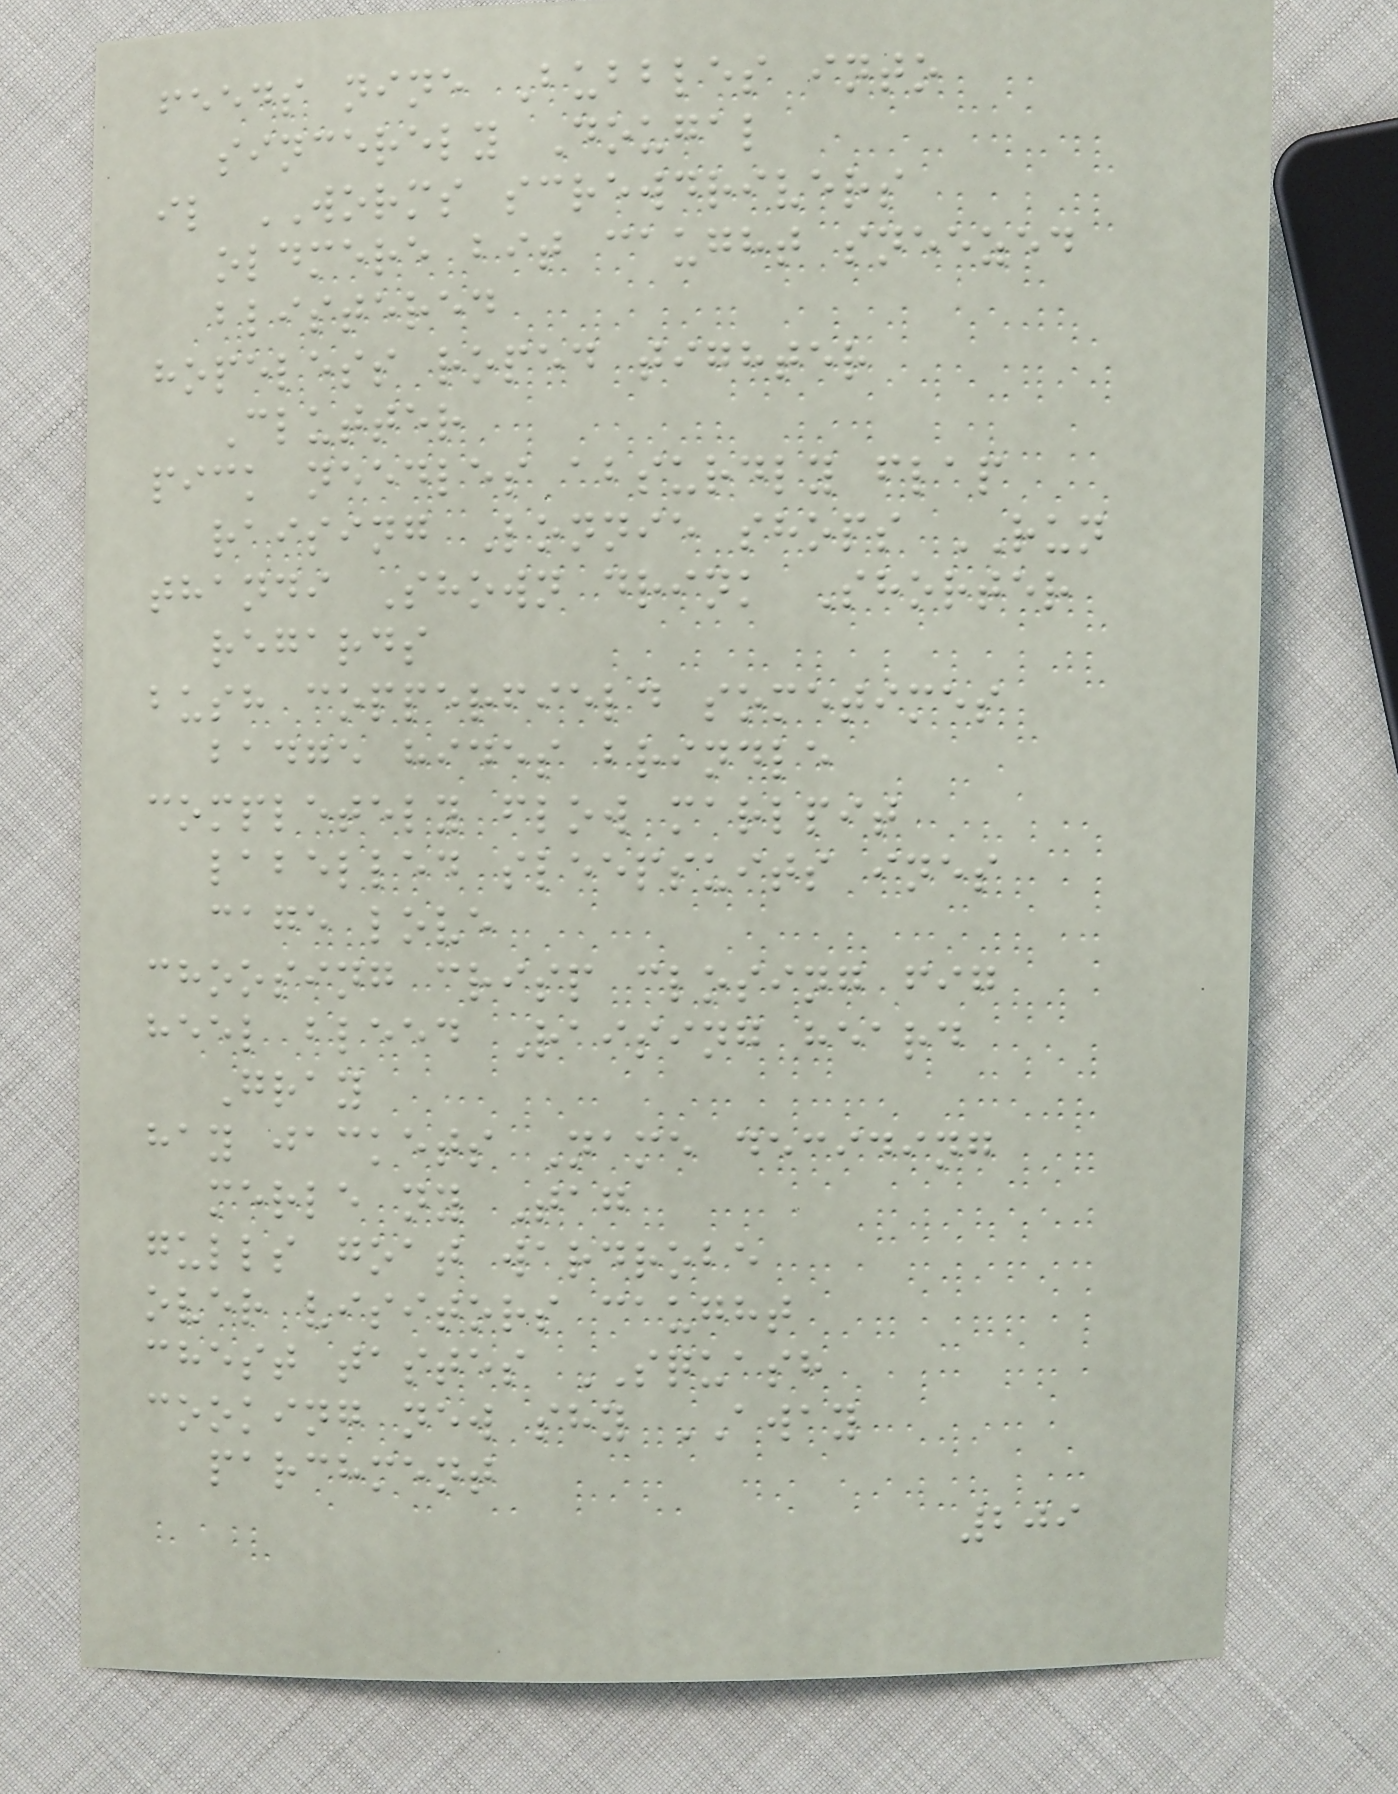feeds nine Bubbles into
sincerely Dougal
il WORMS screwdrivers
oldmere bit caught sneezed
blistered
hopeless roped tighter
Clutter
pick needles absurdly flap
raising Lonnie shops RUN
thandi Shown drink Shorter
regards
bush copperfield sometimes
badge hides brindle
completely flow marlpit
labelled sleepsuits ines
cage love
choosing crisp closing fig
heel bleed Raising heard
Gray
hay jackets Name deciding
merle ny Tag
gulls goat wardrobe
over visitors caught
chest tastes SQUASH
cooking new shy AWAY
parchment
209
